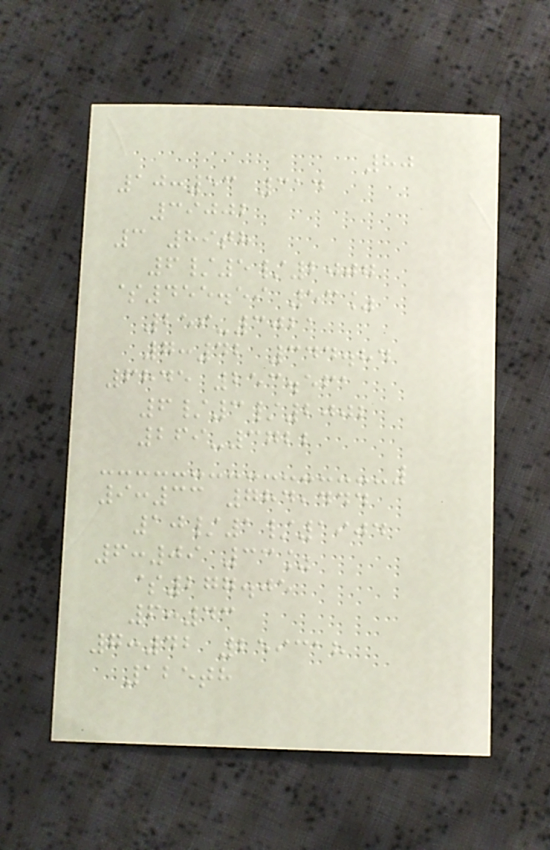80
10:53 314
39002
3 89th
6/5/2007
$455.59 53%
259-3021
7:42 344.84
6845 253.561
6/3/2002
269-3722
9:33 784,444
10/1/1904
6:09 33%
$277.05
6:43
7:42 259318
125th
